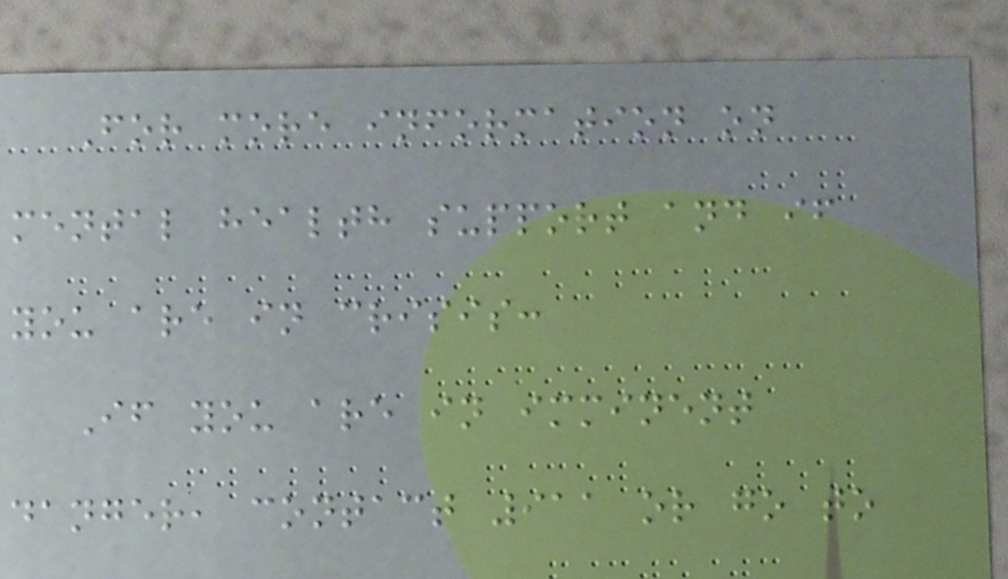For more information on
mental health support and if
you are in crisis:
If you are in imminent
danger, contact 911 or go to
